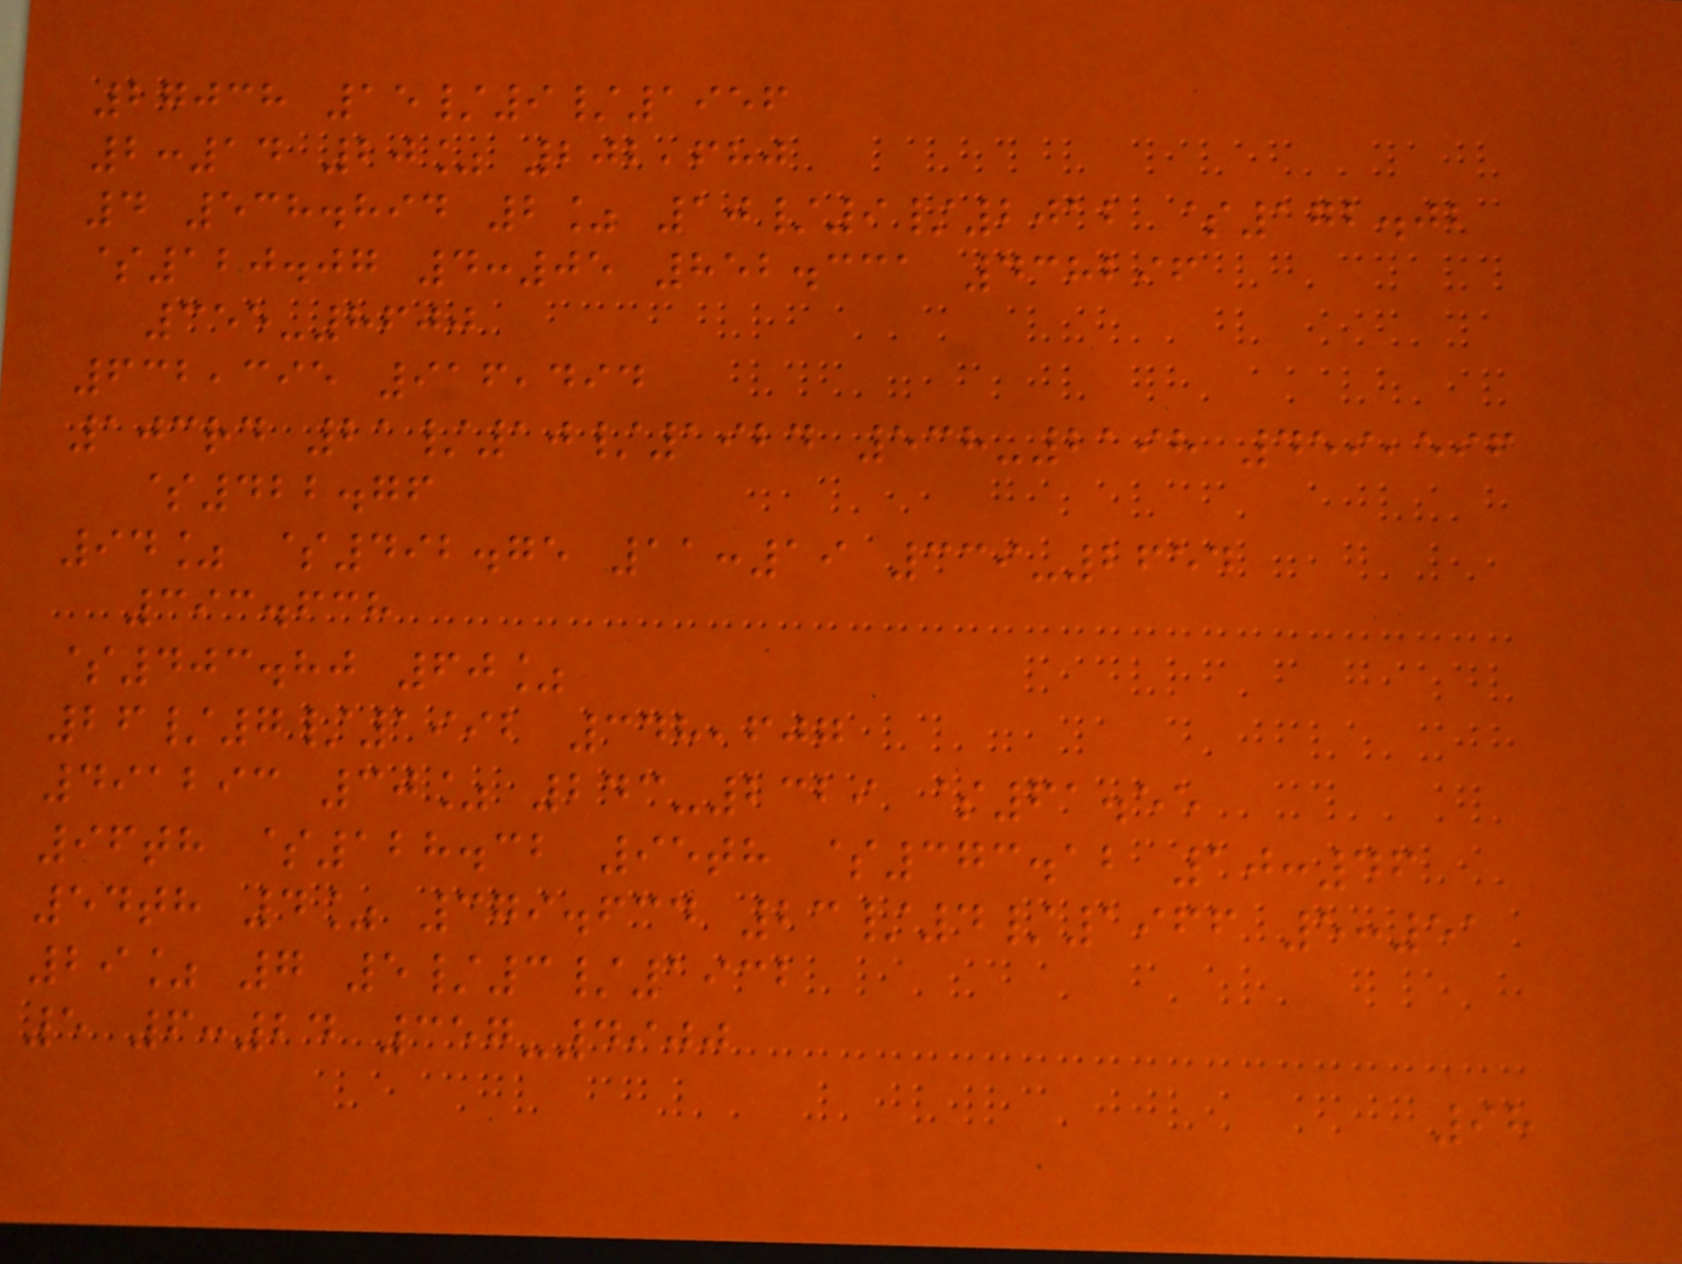27038 15/9/1956
2:14 20% 202,680
4 538.894 2% 10/9/2012 $172.02
$120.07 4:05 852.331 438296
355-8600
632,395 916,494
103rd 21/10/1924 538-2198 459,596
$422.76
94% $492.75 11:19 339-2654
393.638
$403.80 60%
26/7/1992 348,607
491293 30% 243-2329 $61.55
96th $128.32 95th $373.12 10:46
54th 4% 379.634 23/4/1966 5:51
29% 7 5/3/1932
5 6:24 357-4900
98
